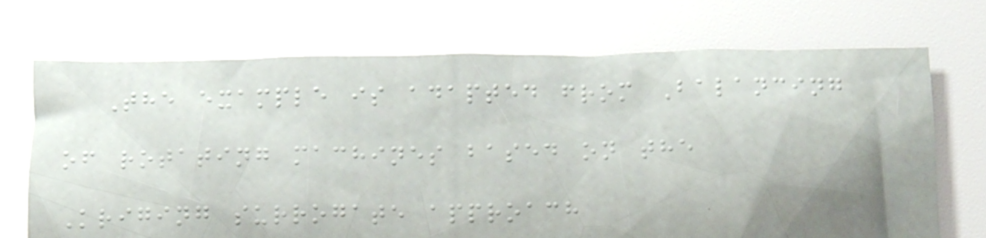The example is adapted from Balancing
of rotating machines based on the
Kriging surrogate approach
